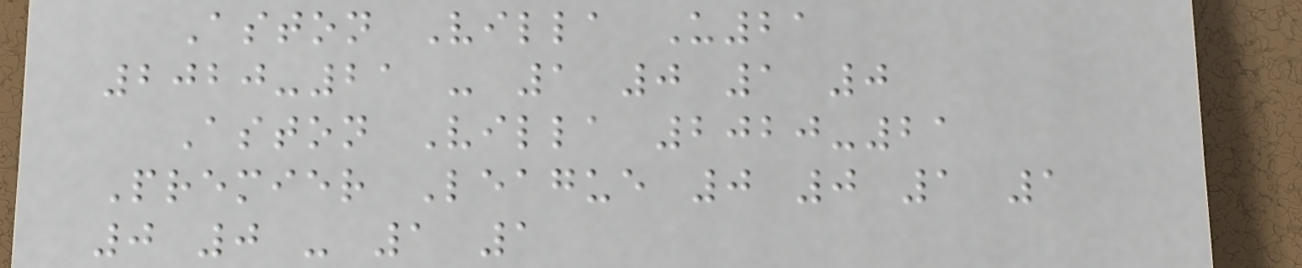Aston Villa U21
2020-21 - 1 0 1 0
Aston Villa 2020-21
Premier League 0 0 1 1
0 0 - 1 1
